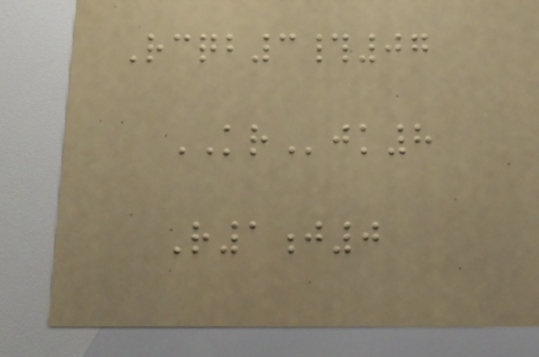Rcqb3#07
KRjk8
R1j0
